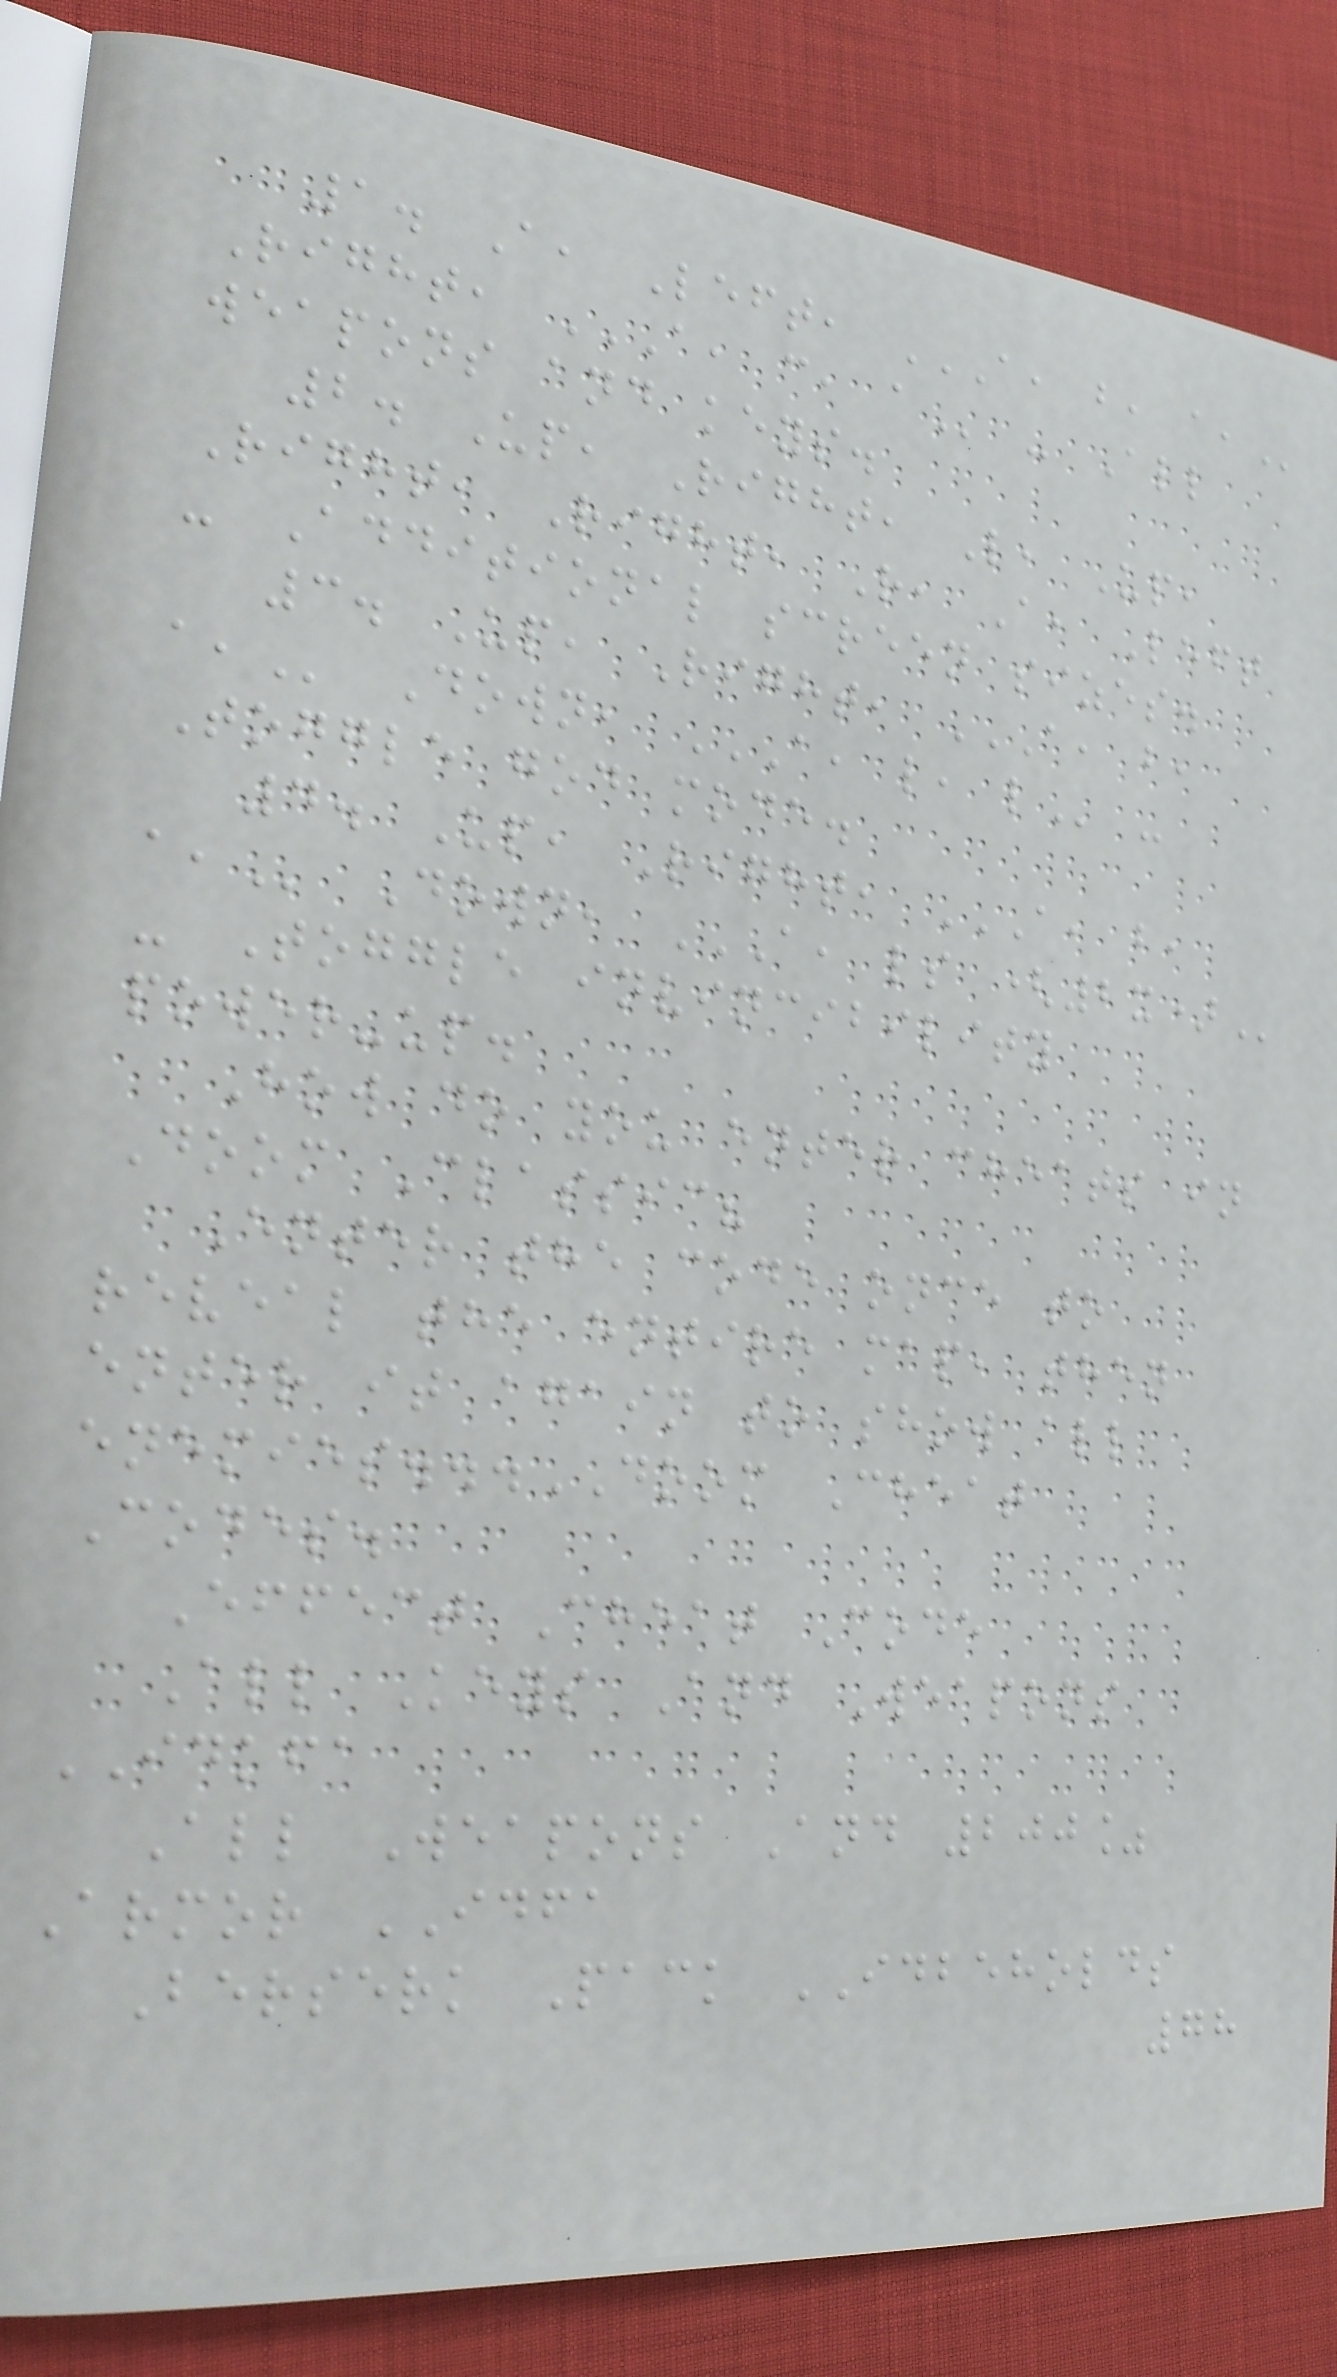1. A, Left, A, B, A,
Right, A, C, A - All
weapons and keys.
2. Up, Right, L, Up,
Right, Right, R, A, Left
- Additional screen sizes.
3. Up, Right, A, B,
A, Down, A, L, L -
Toggle god mode.
4. Up, Right, A, B,
A, Down, A, LS (2X)
- Toggle invincibility
power-up.
How do you enter cheats in
Doom Classic?
Enter the code once to
reveal the entire map, then
enter it again to show all
enemies...DOOM Cheat
Codes.
Effect Cheat Code
All Keys And Weapons
IDKFA
All Weapons And 200%
Armor IDFA
Berserk Pack IDBEHOLDS
78
